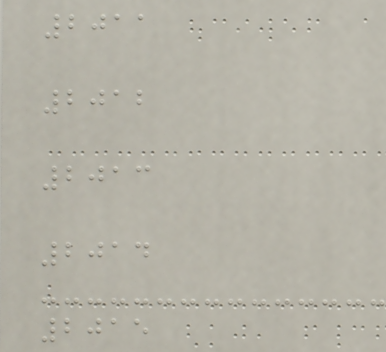2011
2012
2013
2014
2015
